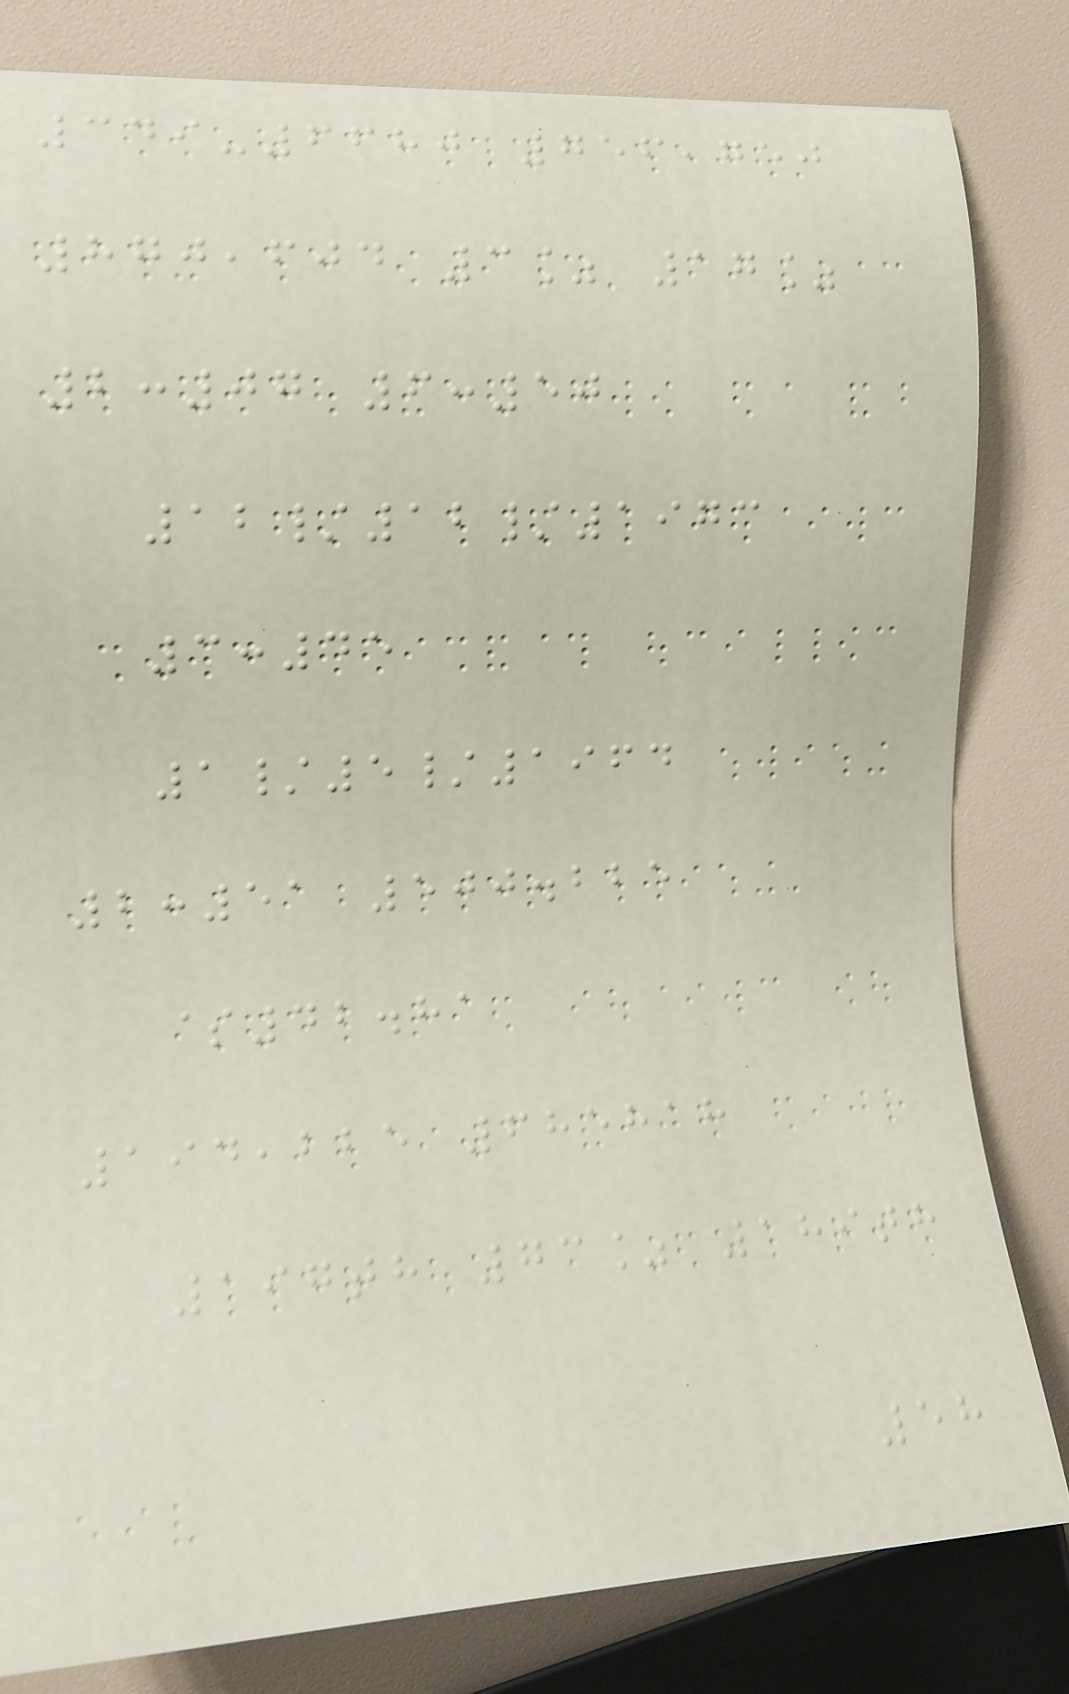349-6680 756,750
870,604 3% 17%
2:07 6:50
12/12/1973
3:45
1/5/1964
2:51 500.225
$42.81
194,225 685818
197th 73% 189th
58
